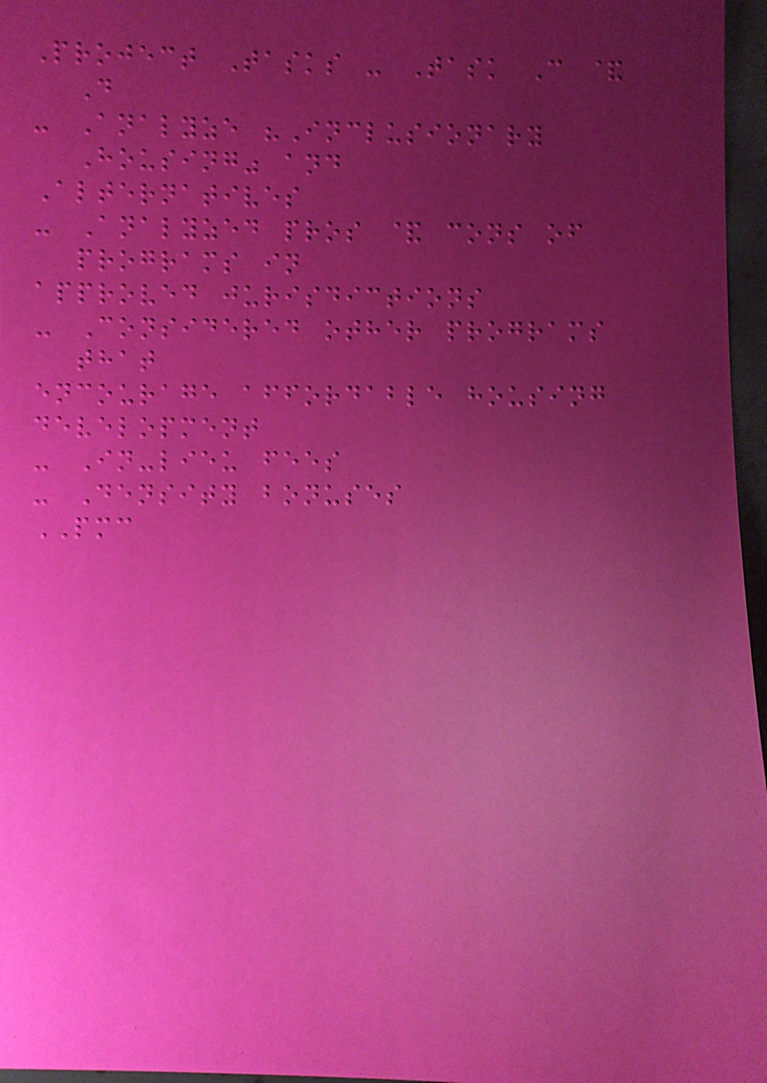Project Tasks - Task C &
D
- Analyze "Inclusionary
Housing" and
Alternatives
- Analyzed pros & cons of
programs in
approved jurisdictions
- Considered other programs
that
encourage affordable housing
development
- In-lieu fees
- Density bonuses
PMC
